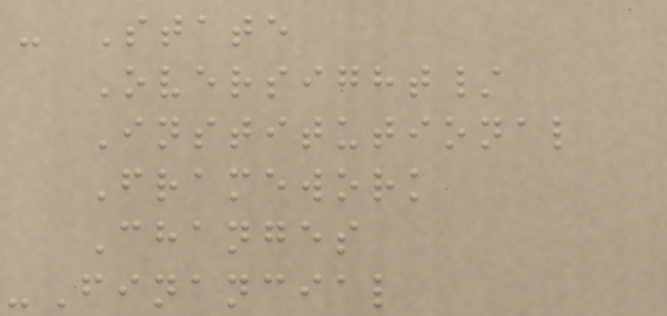- State
Oversight/
Institutional
Framework
Changes
-Financial
